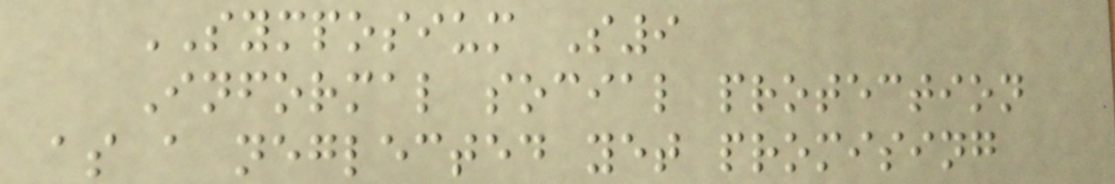SYMPOSIUM S9
Informal social protection
as a neglected yet promising
